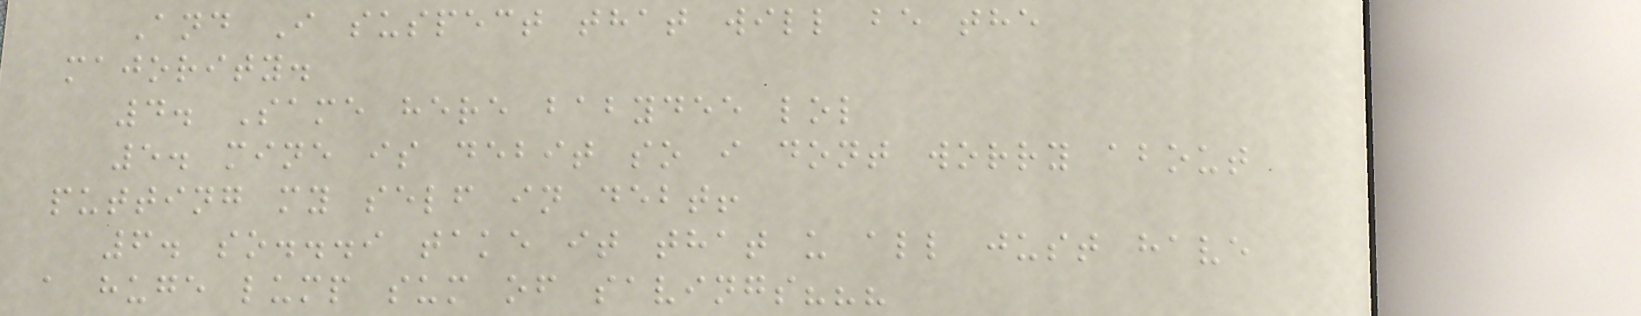And I suspect that will be the
majority.
4. Same here babydee lol
5. mine is debit so i dont worry about
putting my self in debt!
6. so...i take it that u all just have
a huge lump sum of savings???
